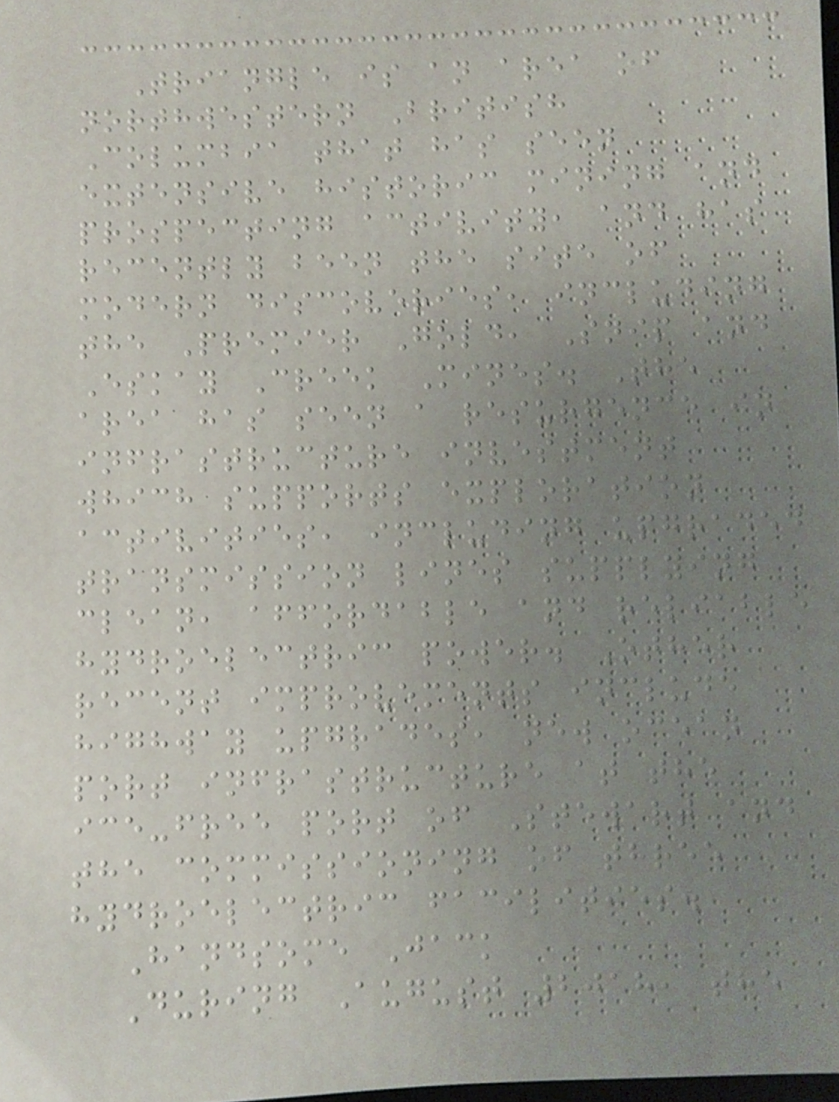Triangle is an area of
northwestern British
Columbia that has seen
extensive historic mining and
prospecting activity, and has
recently been the site of
modern discoveries, including
the Premier Gold, Snip and
Eskay Creek Mines. The
area has seen a resurgence in
infrastructure investment
which supports exploration
activities, including upgraded
transmission lines supplying
clean, affordable and reliable
hydroelectric power. Other
recent improvements include
highway upgrades, new ocean
port infrastructure at the
ice-free port of Stewart and
the commissioning of three
hydroelectric facilities.
Handsome Jack
During August 2018, the
